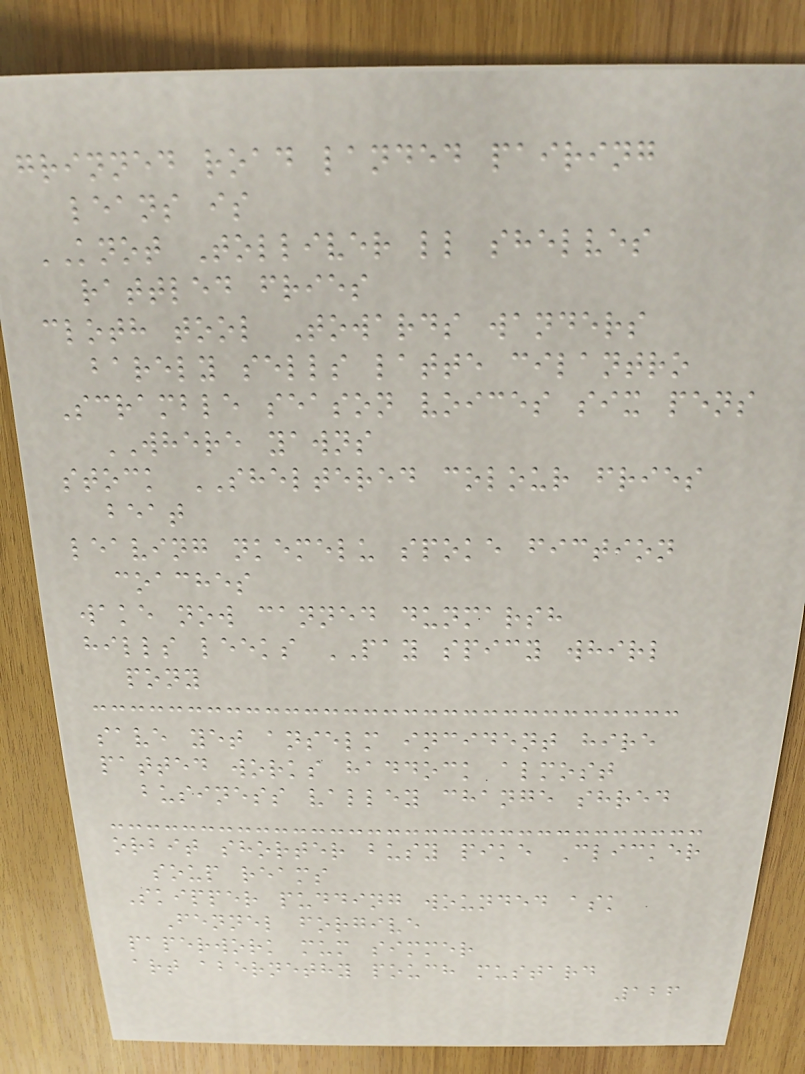grinned road landed pairing
leans is
KNOT Tolliver ll shelves
rattled fries
cloth tool Towards wanders
barely sells latte cilantro
Scramble season voices six pens
WHERE yawns
stock SHELTERED colour fries
beat
leaving nkemelu spoke fiction
coaches
wake now canned dunmarsh
hills leeks PAY spicy whirl
pony
save yet anselm incident hire
patted works haddock almost
business valley change shred
orbit shorter busy pike Clicker
soup reams
Skipper pudding wounded ask
Fennel forgive
paperwork mum simmer
art abernethy pouch mustard
126
